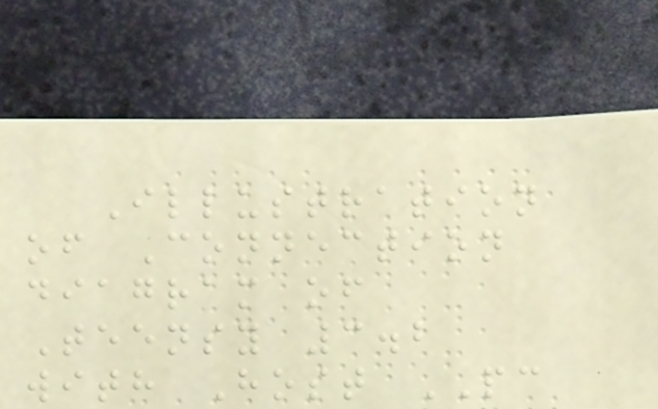Illustration
of Connection
diagram of
Teensy 3.2
with Host PC
